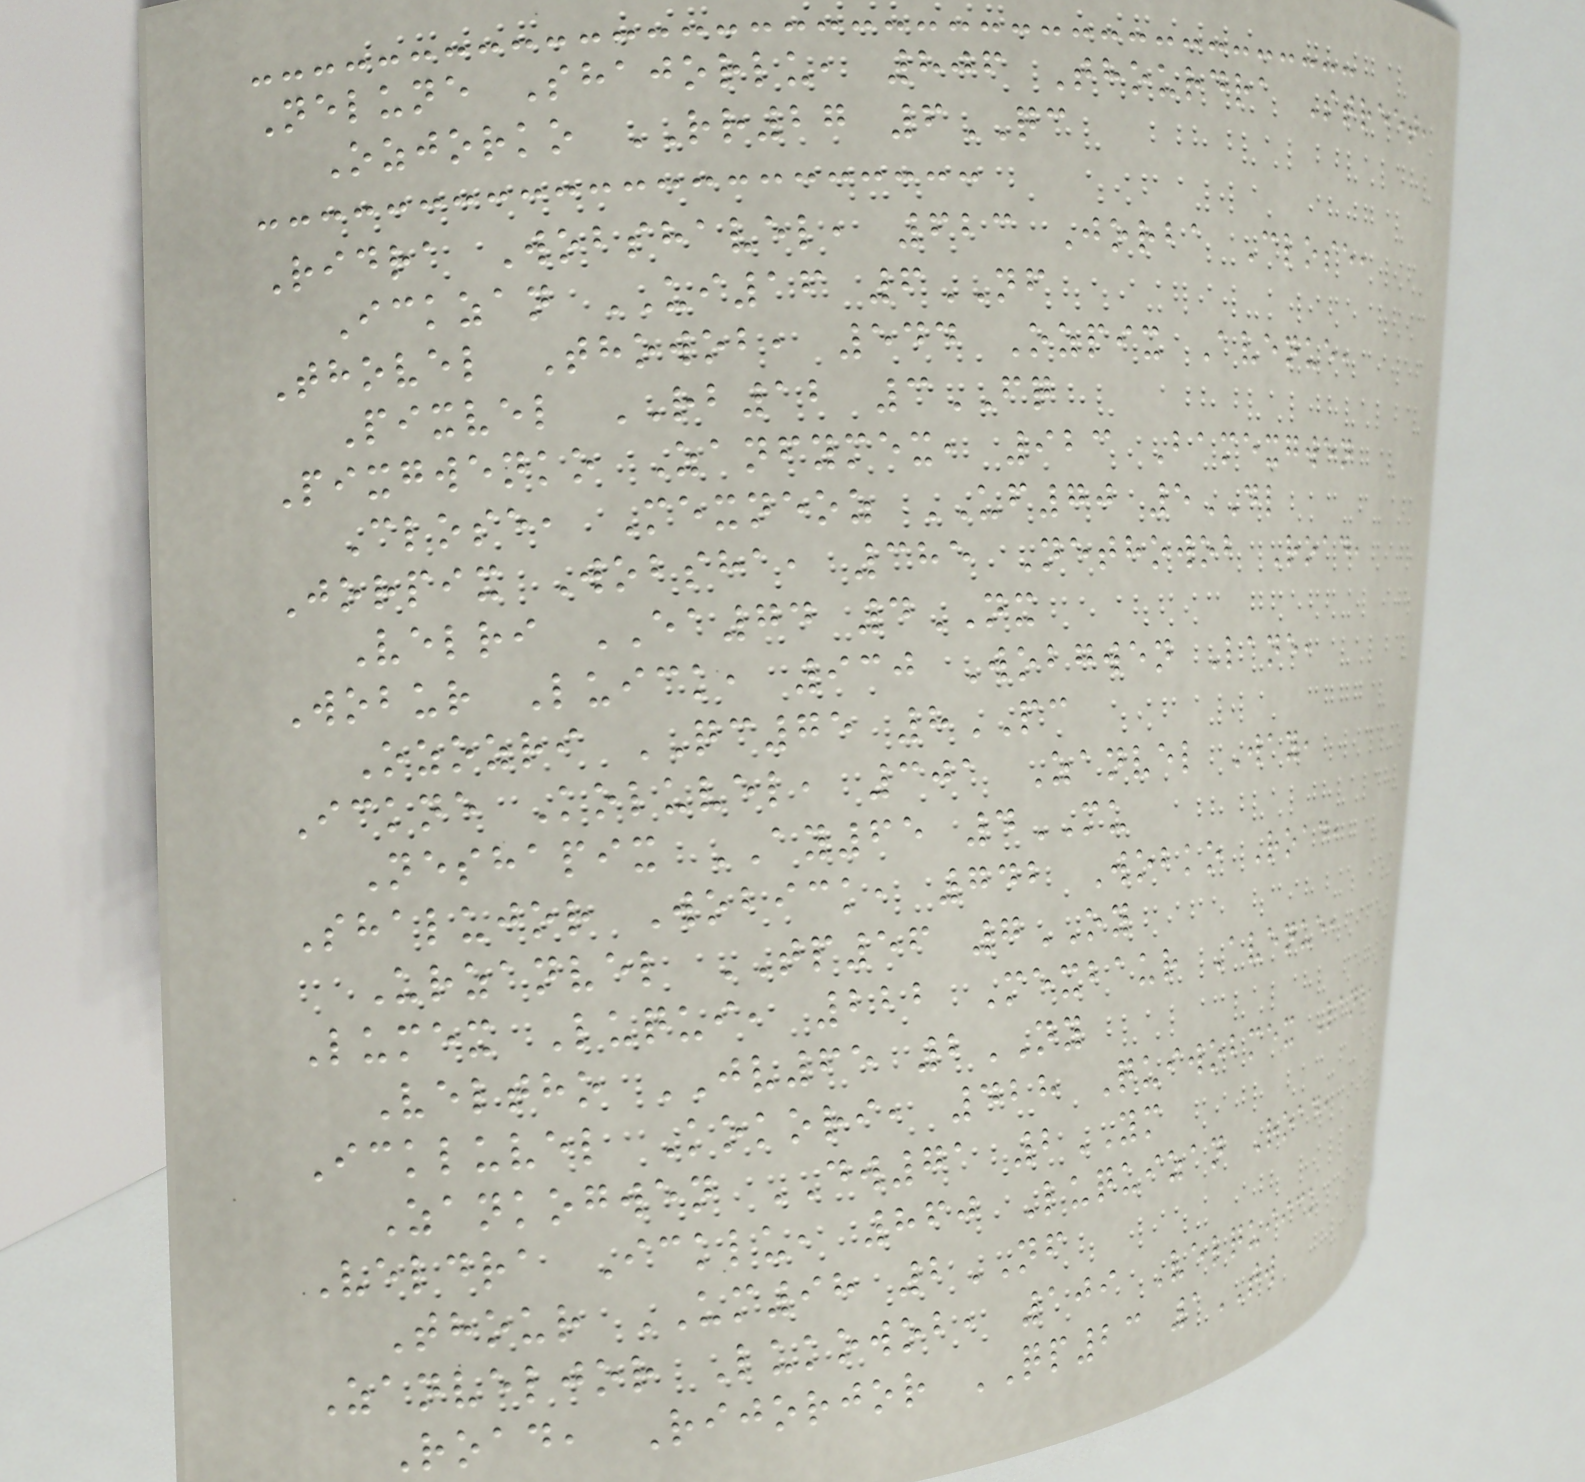Nelune Shajorlu, 806 Thourdra Street,
Ozjorko RR27 6QC
Ridra Wobshavel, 623 Jorba Close,
Ickzan UI16 6NF
Thovel Thowob, 544 Ozpix Avenue,
Pixvel RB12 3FQ
Pixgwenko Zanfymex, 923 Bamexgwen
Close, Mexneoz UF70 5DL
Jorpix Wobsha, 385 Nethowob Road,
Velri EA74 4NX
Wobur Luick, 930 Wobgwen Lane,
Ozozri QC75 8PC
Ickne Koluvel, 301 Zanvel Way,
Neshapix AY65 4MU
Shalujor Wobick, 742 Wobko Road,
Urzanvel TP56 7OY
Lumex Luqui, 222 Mexbaur Avenue,
Veltho JV65 2NY
Ickluvel Kokori, 428 Quiwobmex Lane,
Zankogwen DW71 2YM
Veldra Icklu, 860 Luquizan Road,
Thour UM98 2NF
Zanveljor Lukowob, 109 Velquiick
Road, Rijorjor QP23 1TW
